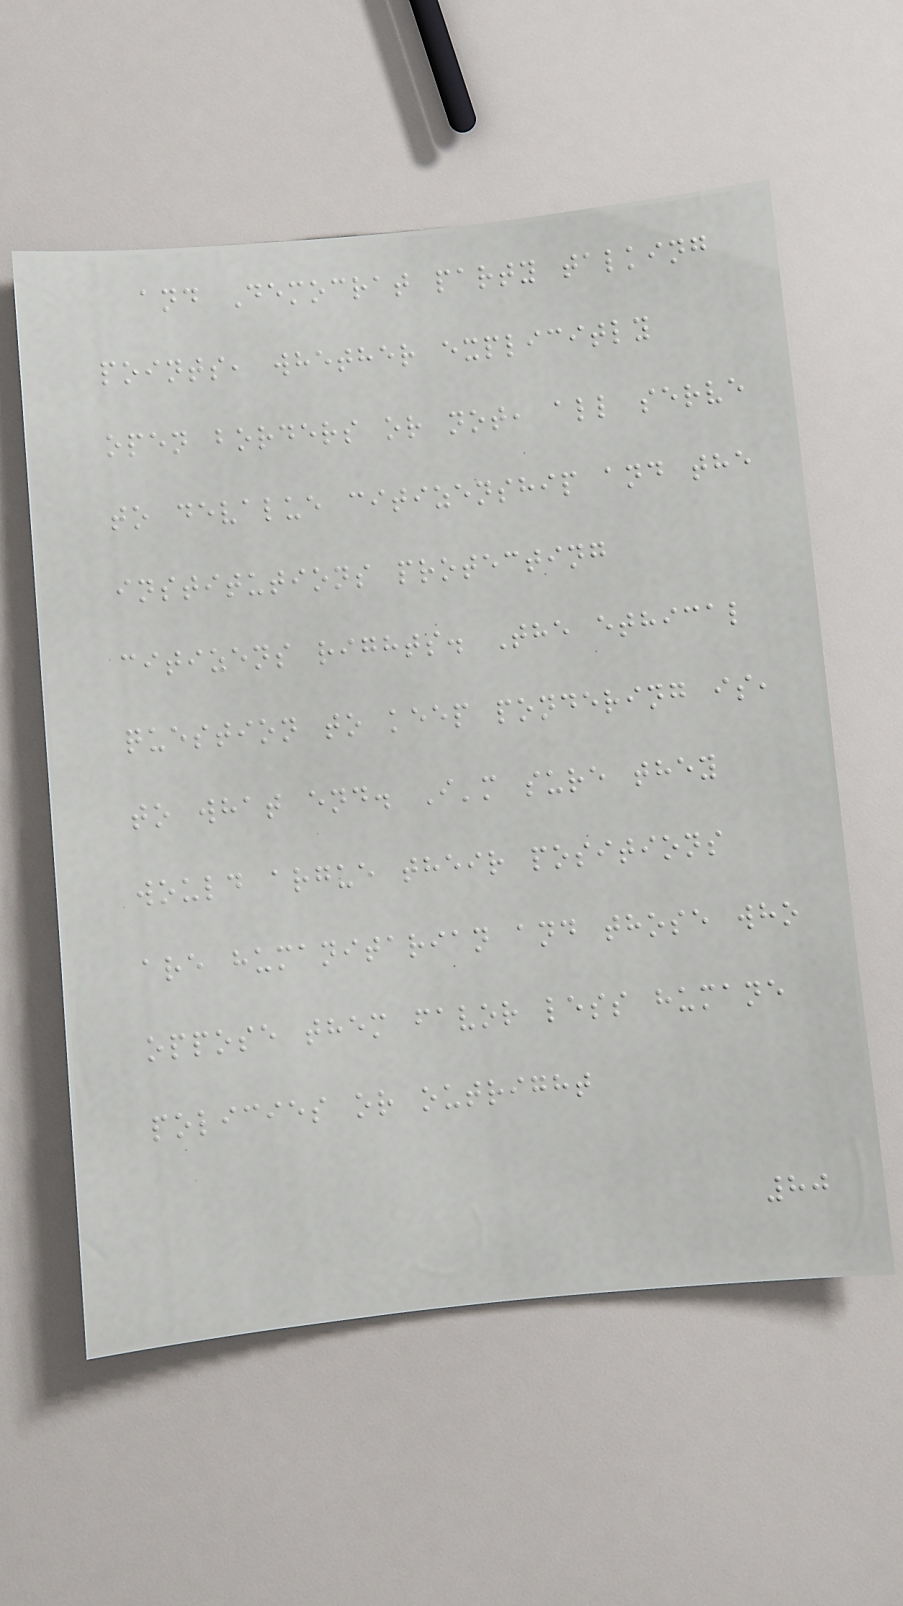and Democrat party talking
points, whether explicitly
open borders or not, all serve
to devalue citizenship and the
institutions protecting
citizens rights. The ethical
question to keep pondering is,
to what end. I'm sure they
would argue their positions
are humanitarian and those who
oppose them favor less humane
policies or outright
80
